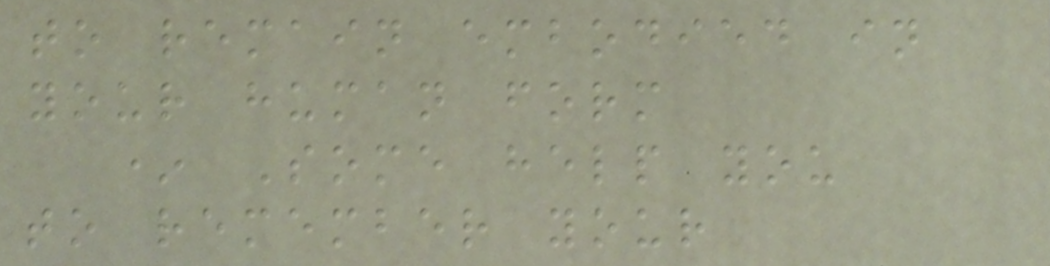to remain embodied in
your human form
* Some help you
to remember your
